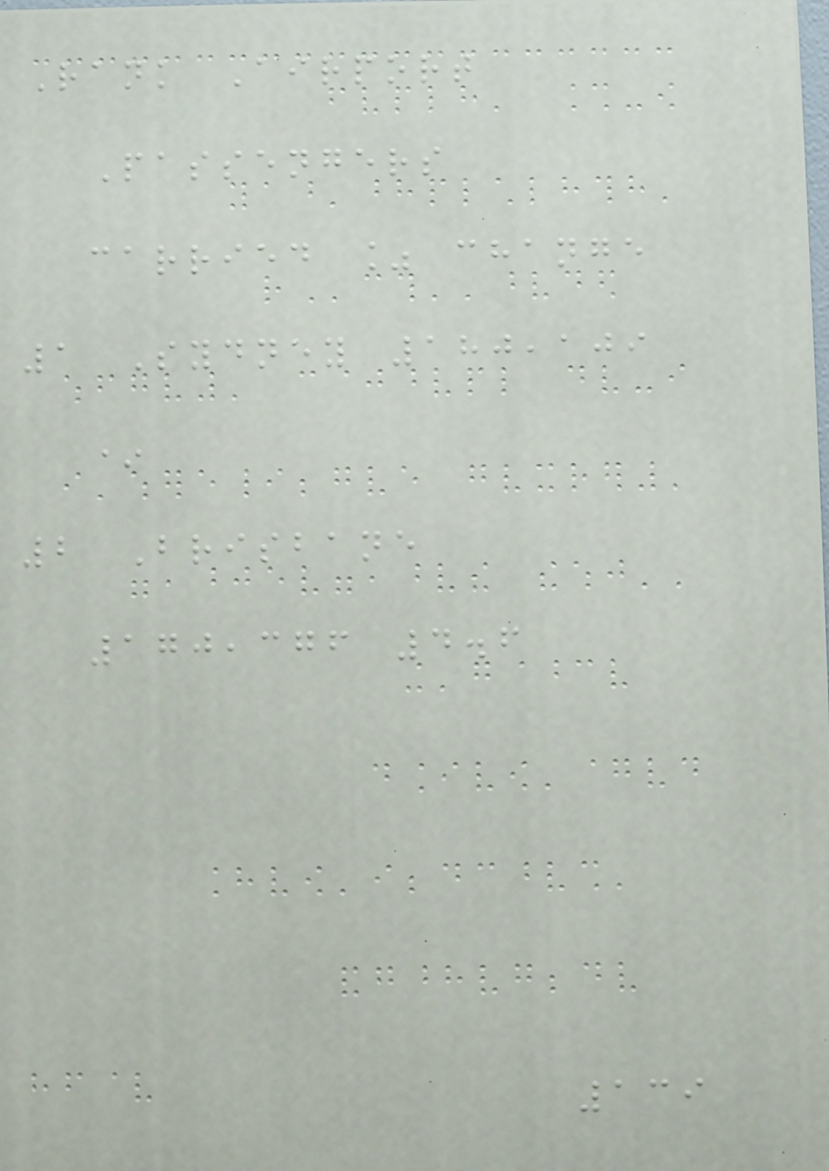Rank Airport
Passengers
carried % change
1 Sydney 180,109
*
2 Brisbane
170,376 4.6
139
